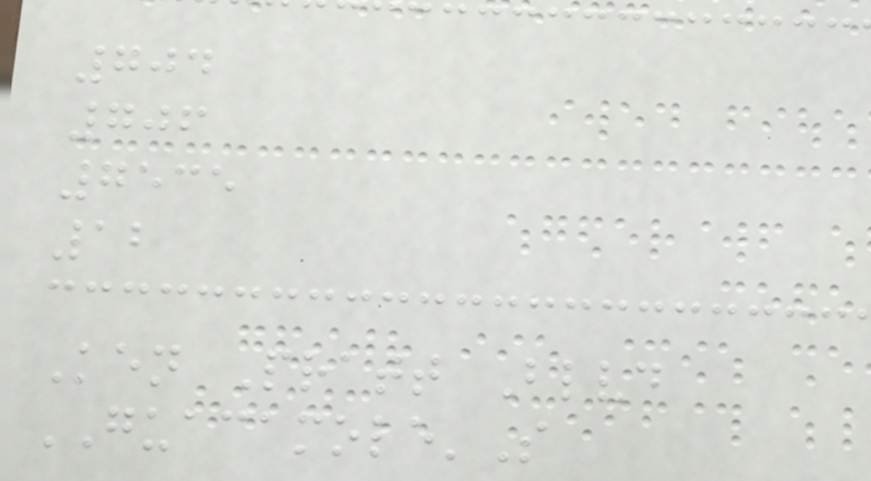704
706
7535
12
Ken Pratt Blvd
GUACAMOLE'S
